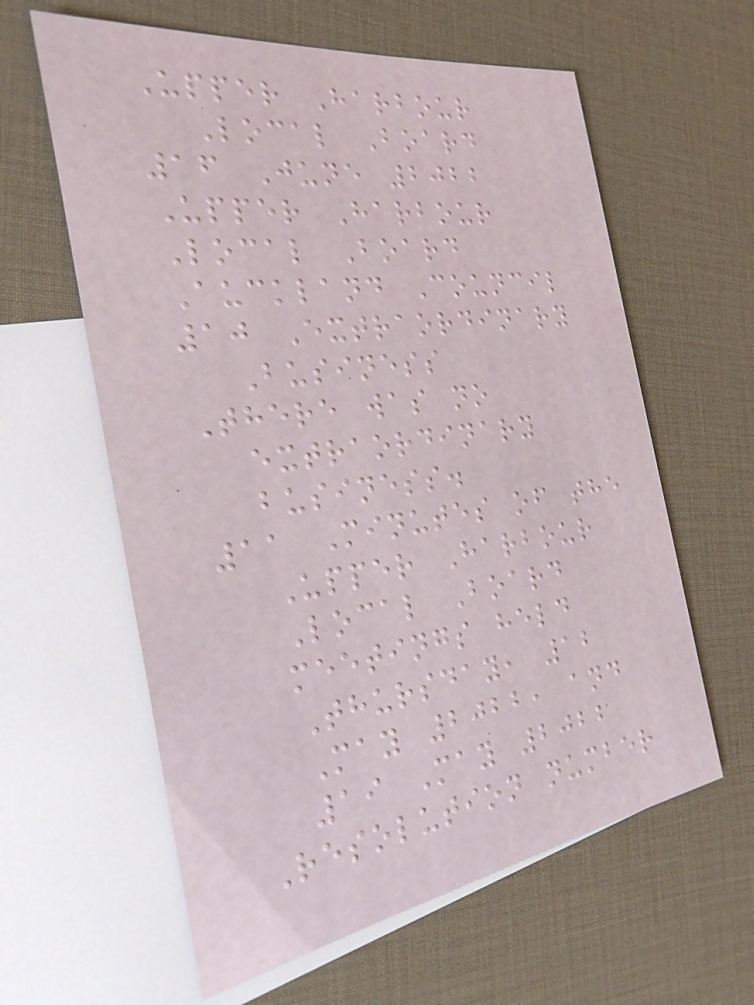Upper Harbour
Local Board
16 June 2022
Upper Harbour
Local Board
Auckland Council
10 Extraordinary
Business
There was no
extraordinary
business.
11 Minutes of the
Upper Harbour
Local Board
meetings held
Thursday, 12
May 2022, and
19 May 2022
Resolution number
